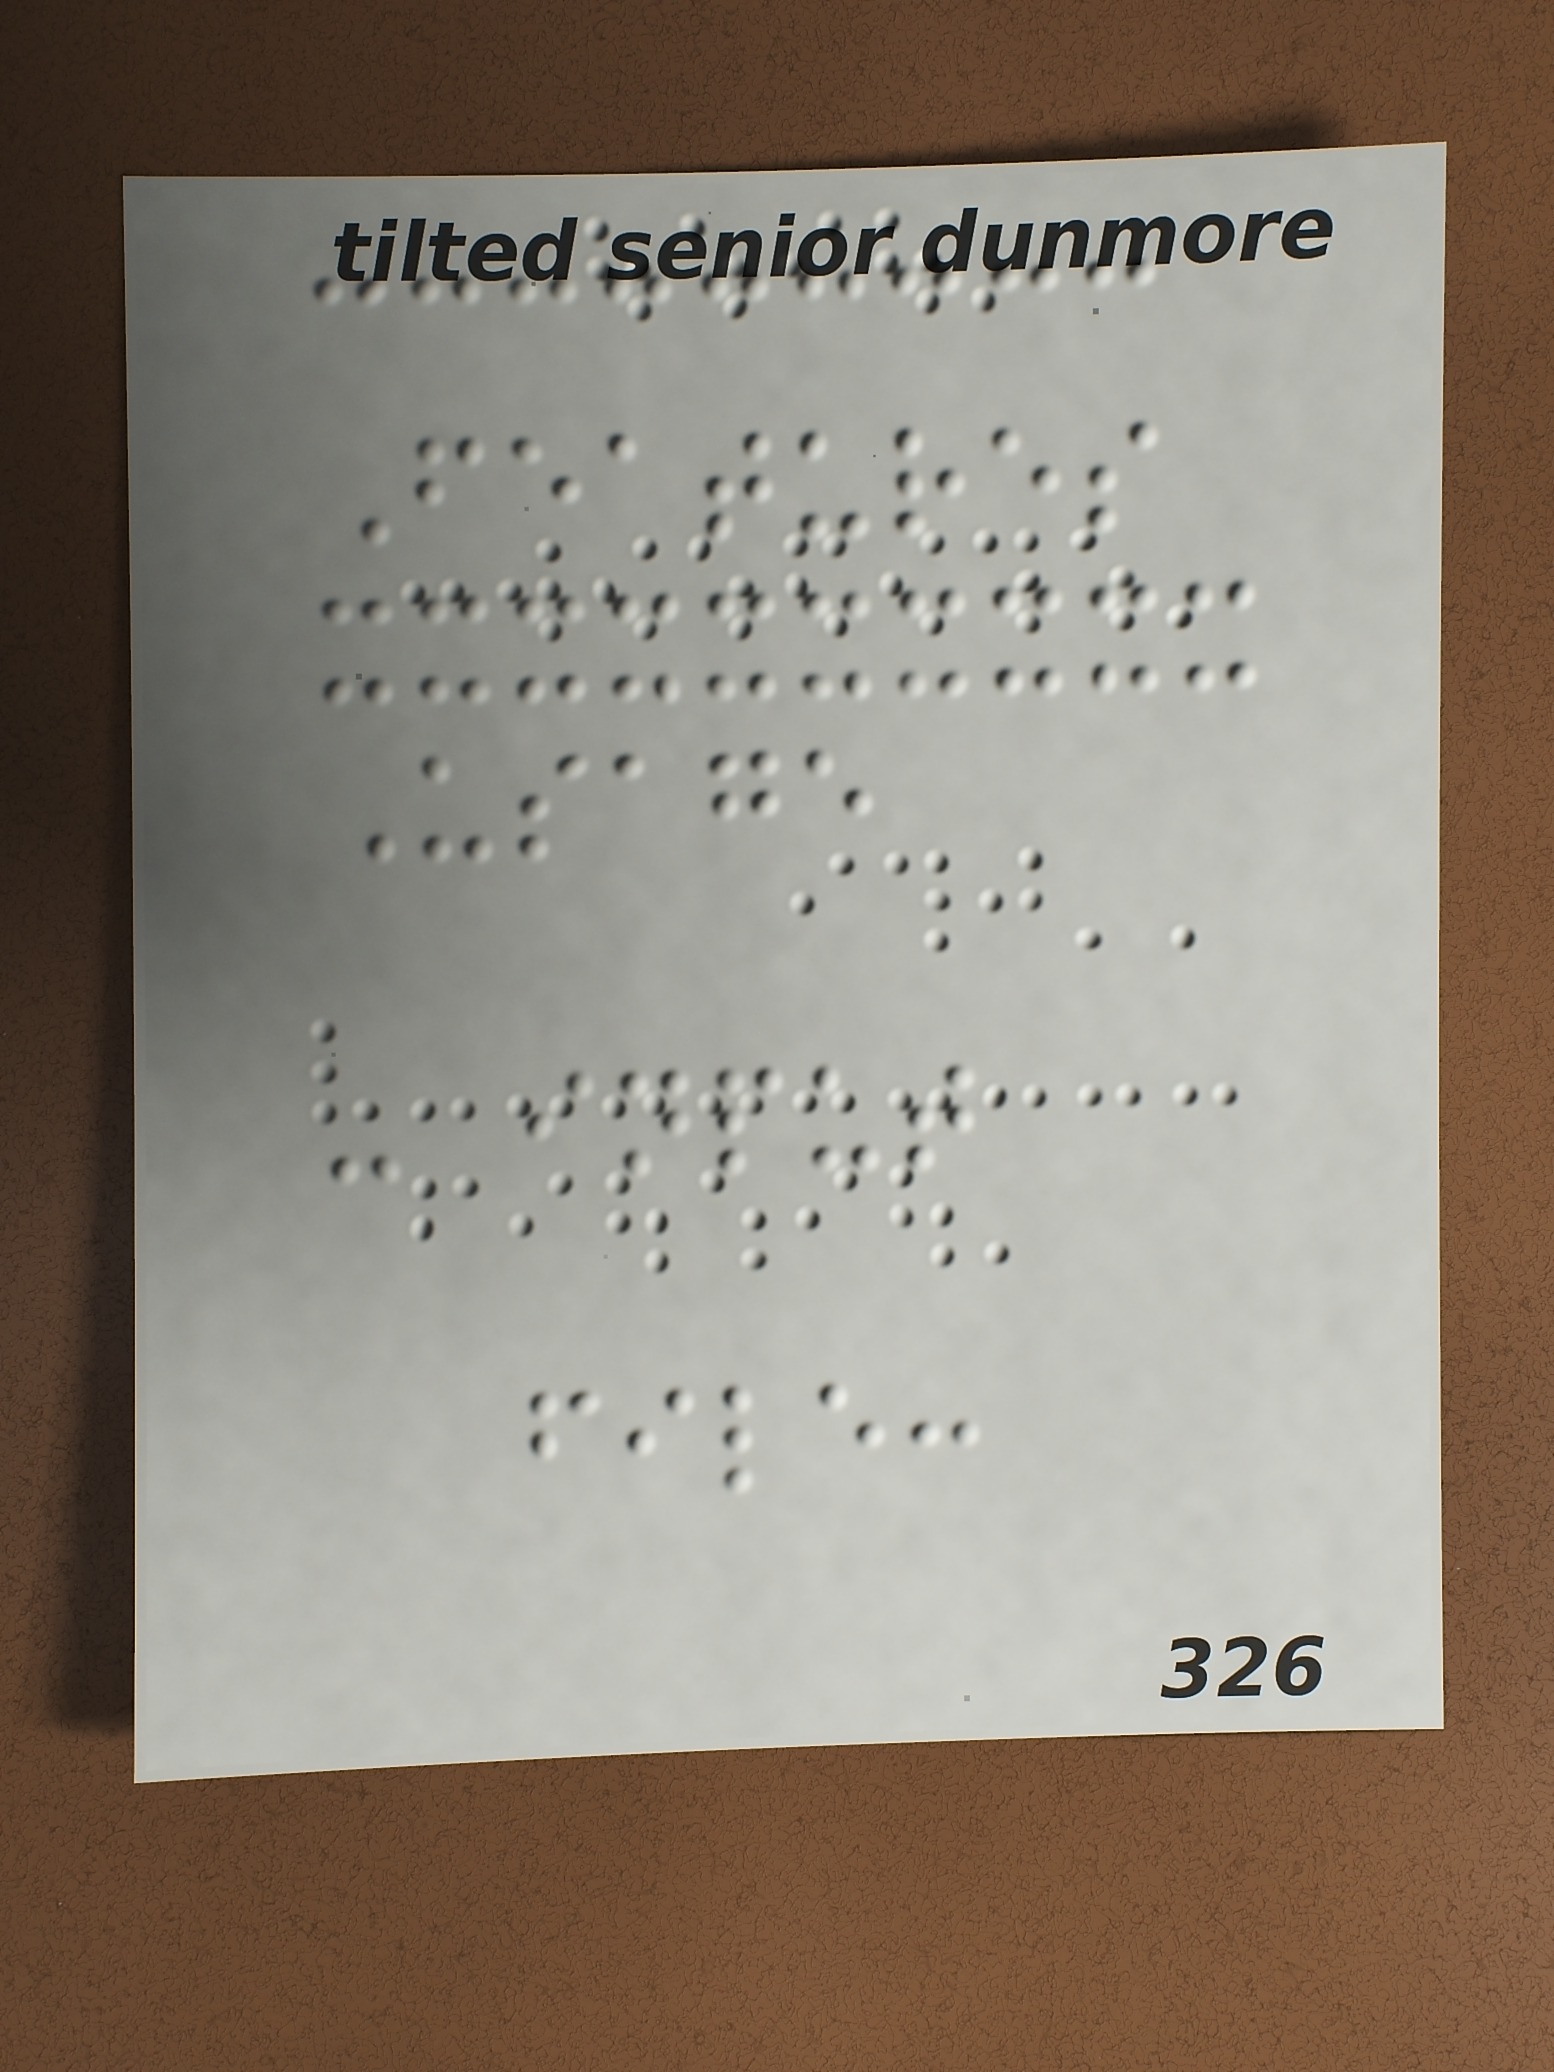Features
Usage
- input
file:
